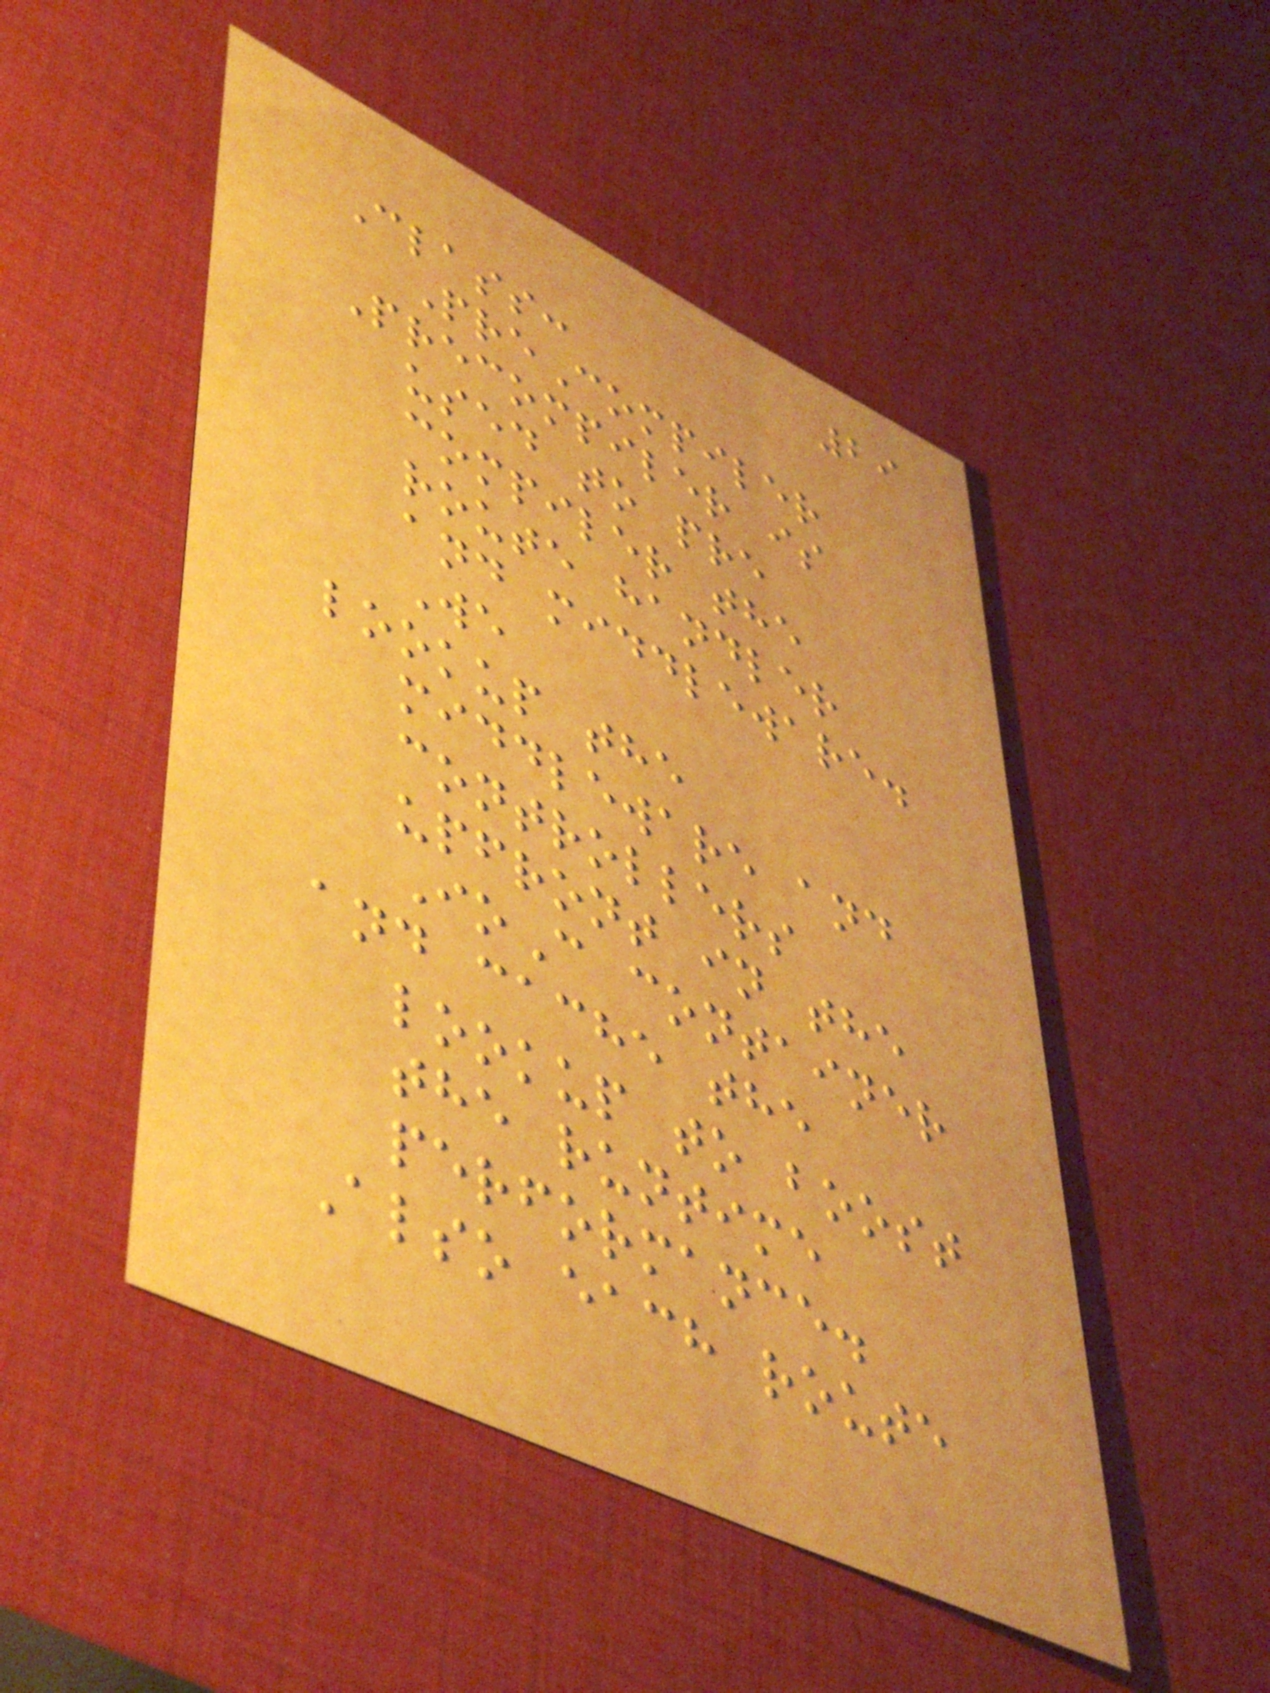29
Class:
PreCompiler
Precompiler is
used to pre
compiler the
route handler
and middleware.
We
lookup the
middleware and
controllers
upfront in the
IoC container
and cache the
lookup to boost
the runtime
performance.
Also each route
